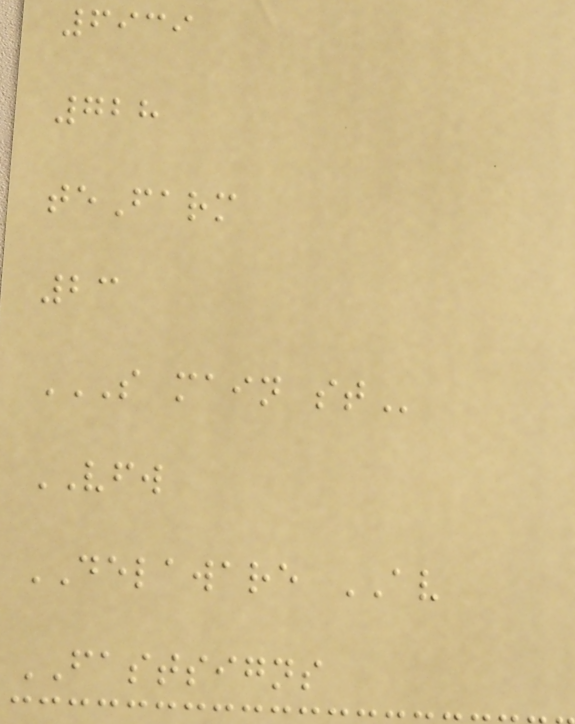6939
728
teFarm
23
S MAIN ST
VFW
DELAWARE AV
FASTSIGNS
